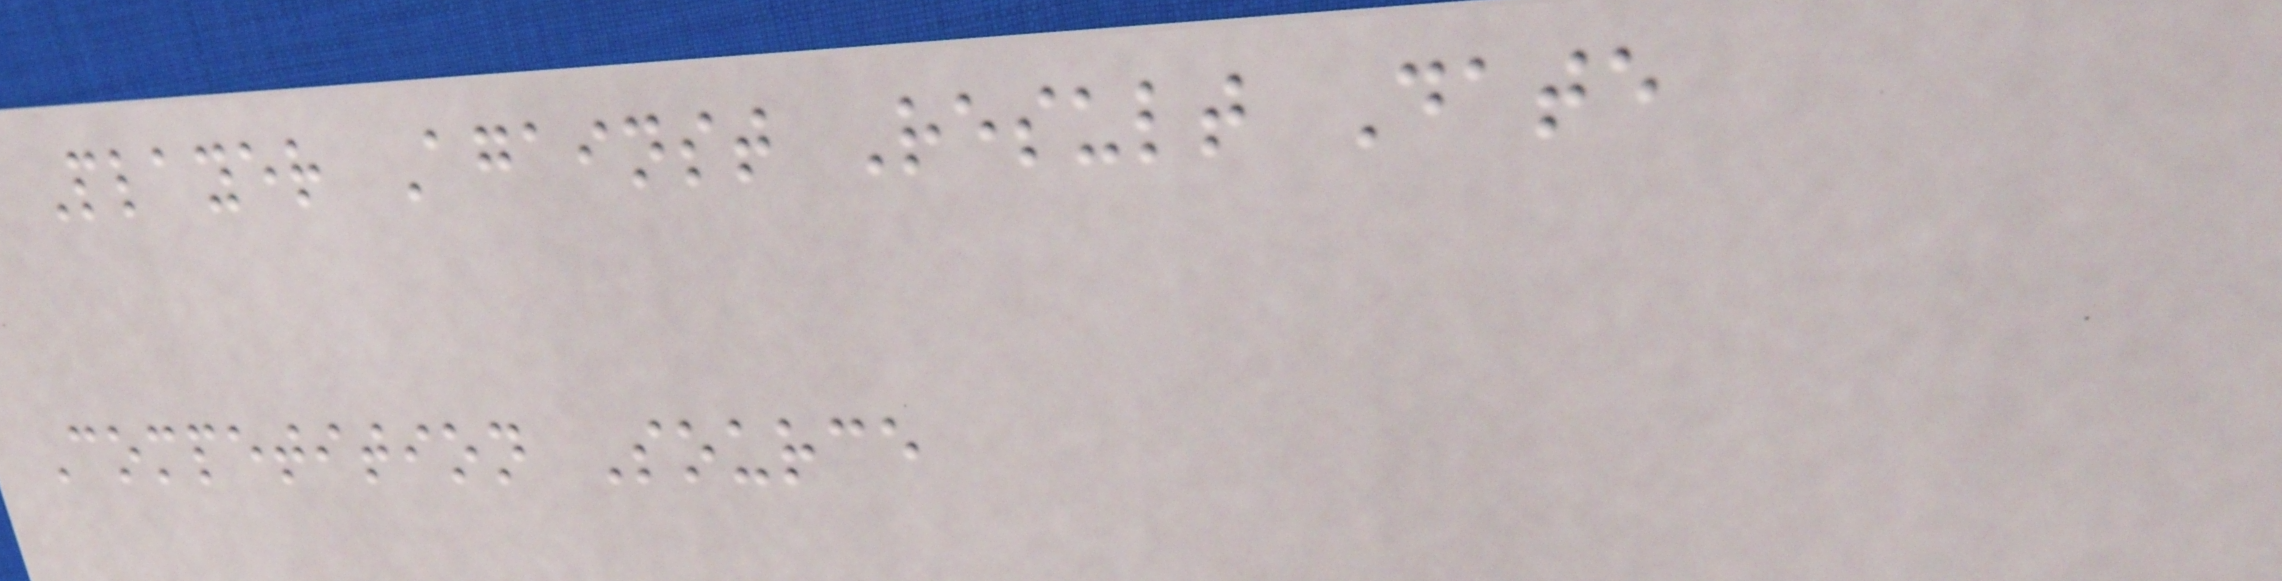Player Against Result Date
Competition Source
